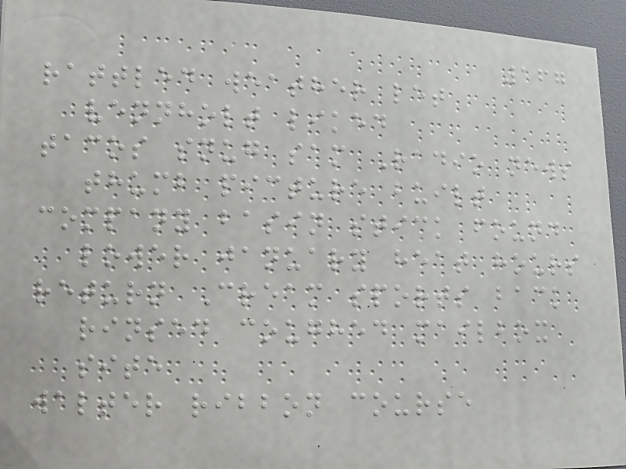167
rattled weather let
vennholt liked
tacos snug sam Radio news
thumb picture built
company basin stick found
lower january heat hours
return Cream sports back
rinsed coughed mailbox
site
walter ribbon course
